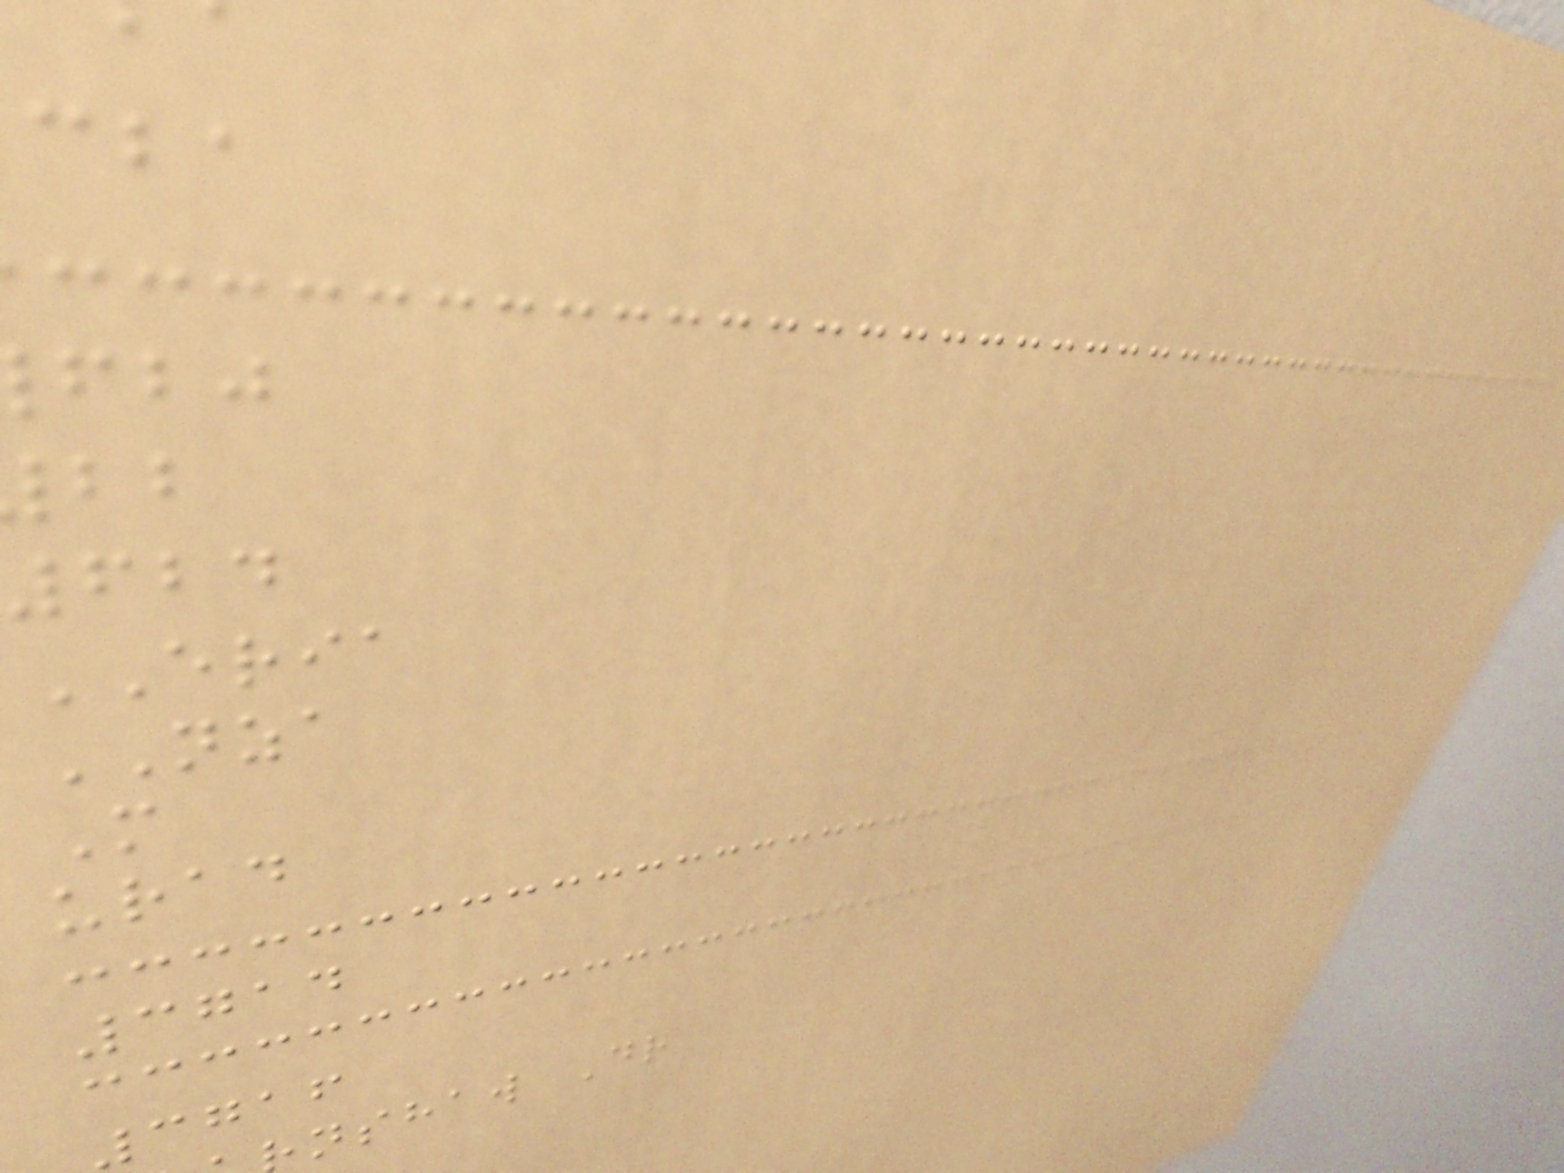624
ERIA
NZA
M
urad
3714
cgaf
nshaw Dr
